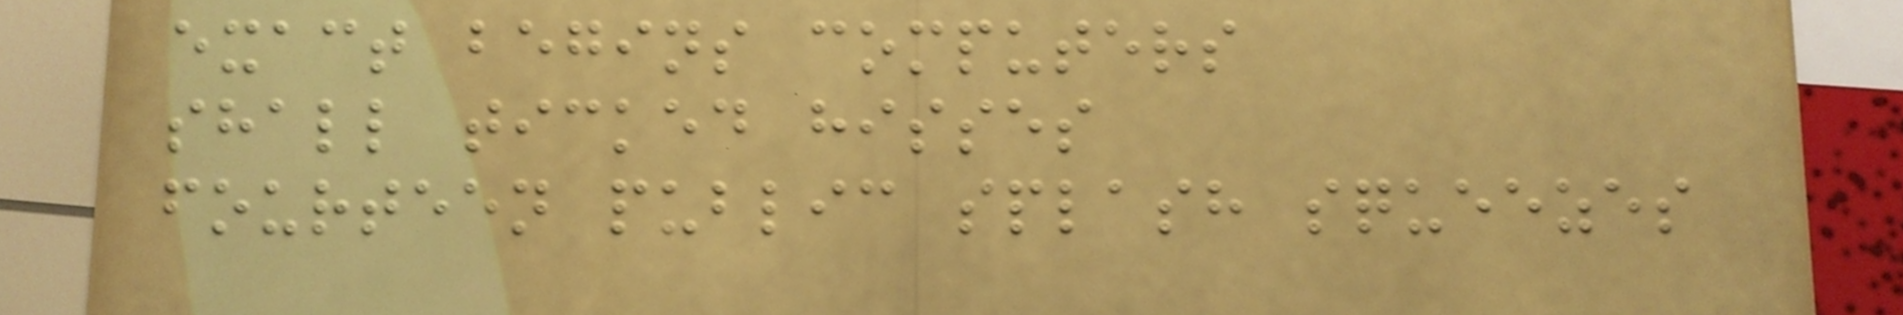exact begins computers
shall ticked hisses
fourteen public splash squeezes
